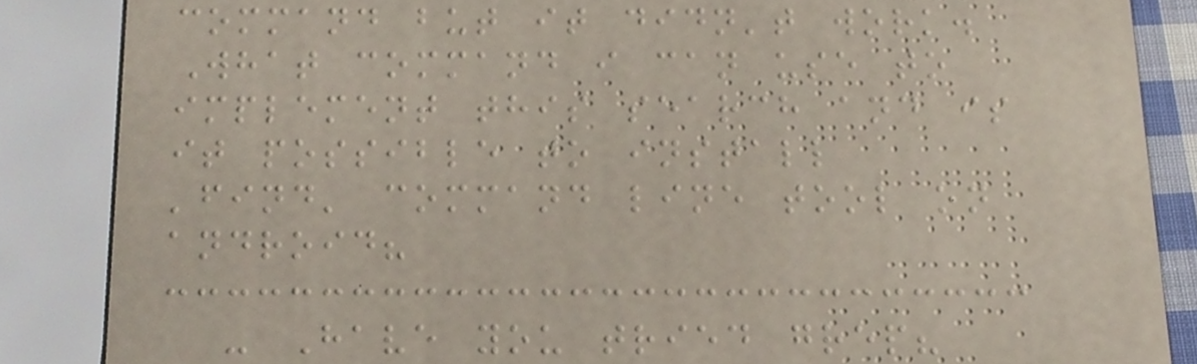command but it didn't work.
What command i can use to
implement this search and is
it possible to install
'find' command line tool on
android?
- Have you tried grep?
